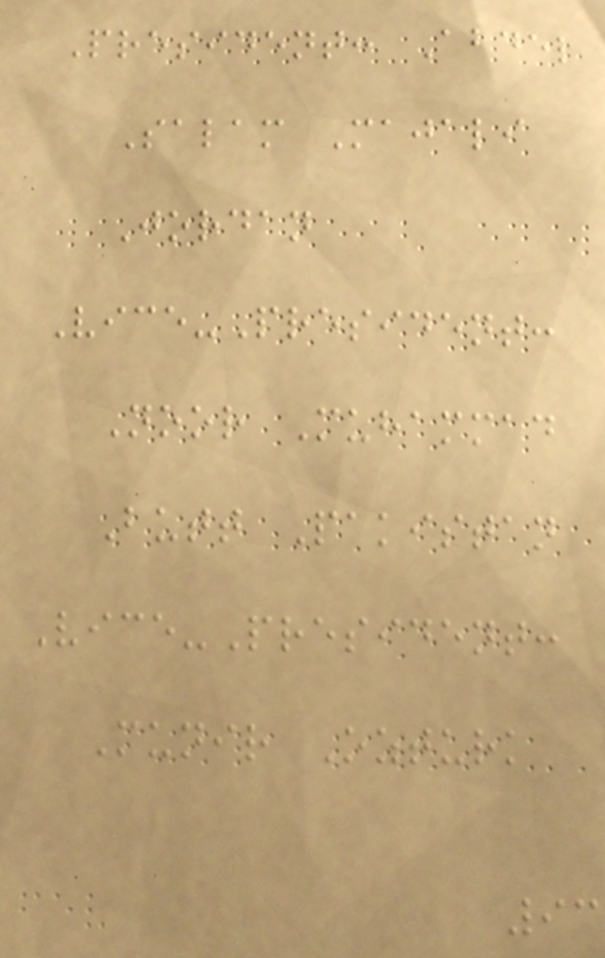President: Abdel
Salam Majali
Jordan
Vice-President:
Noor Muhammad
Butt Pakistan
Vice-President:
Munir Ozturk
93
